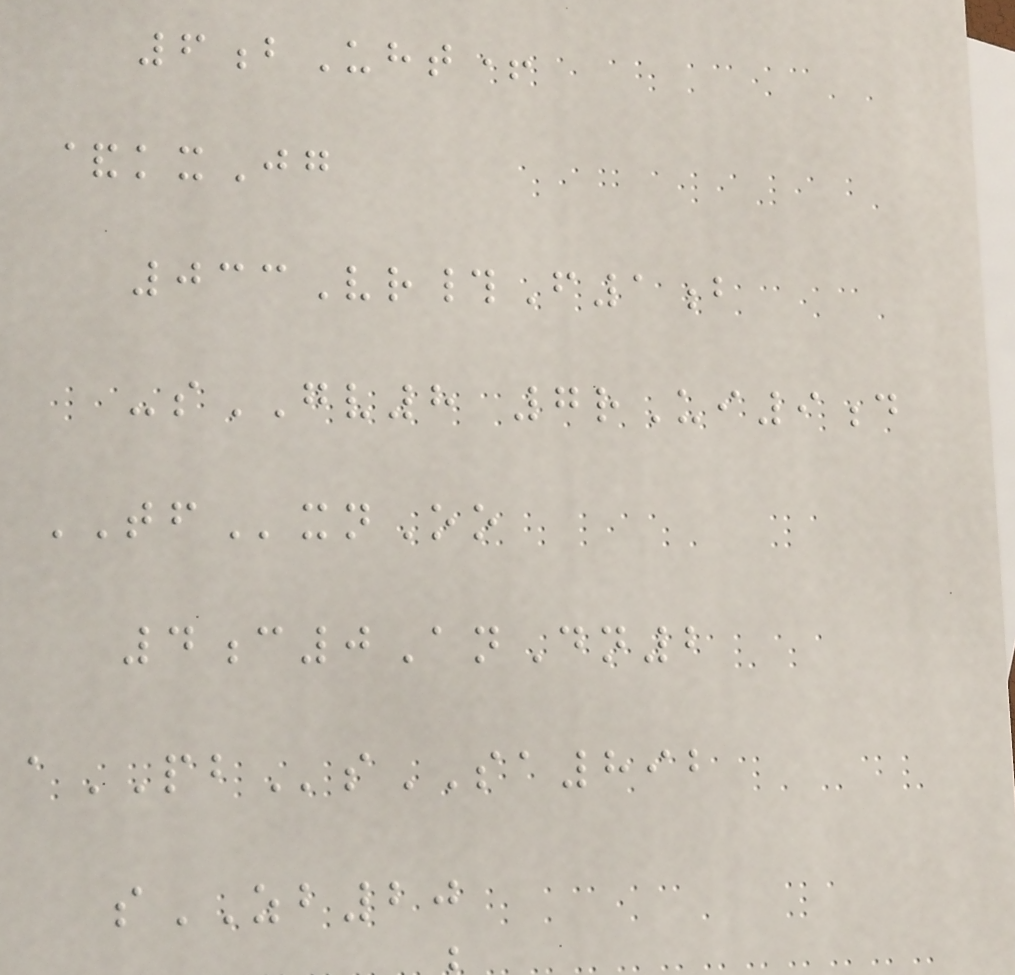6bUht+
&kxJg
033Vr#F1b
-sGV8 7rUi9d
TFxnOo
4c0AnDn2
aPBsSA892
sZB20
